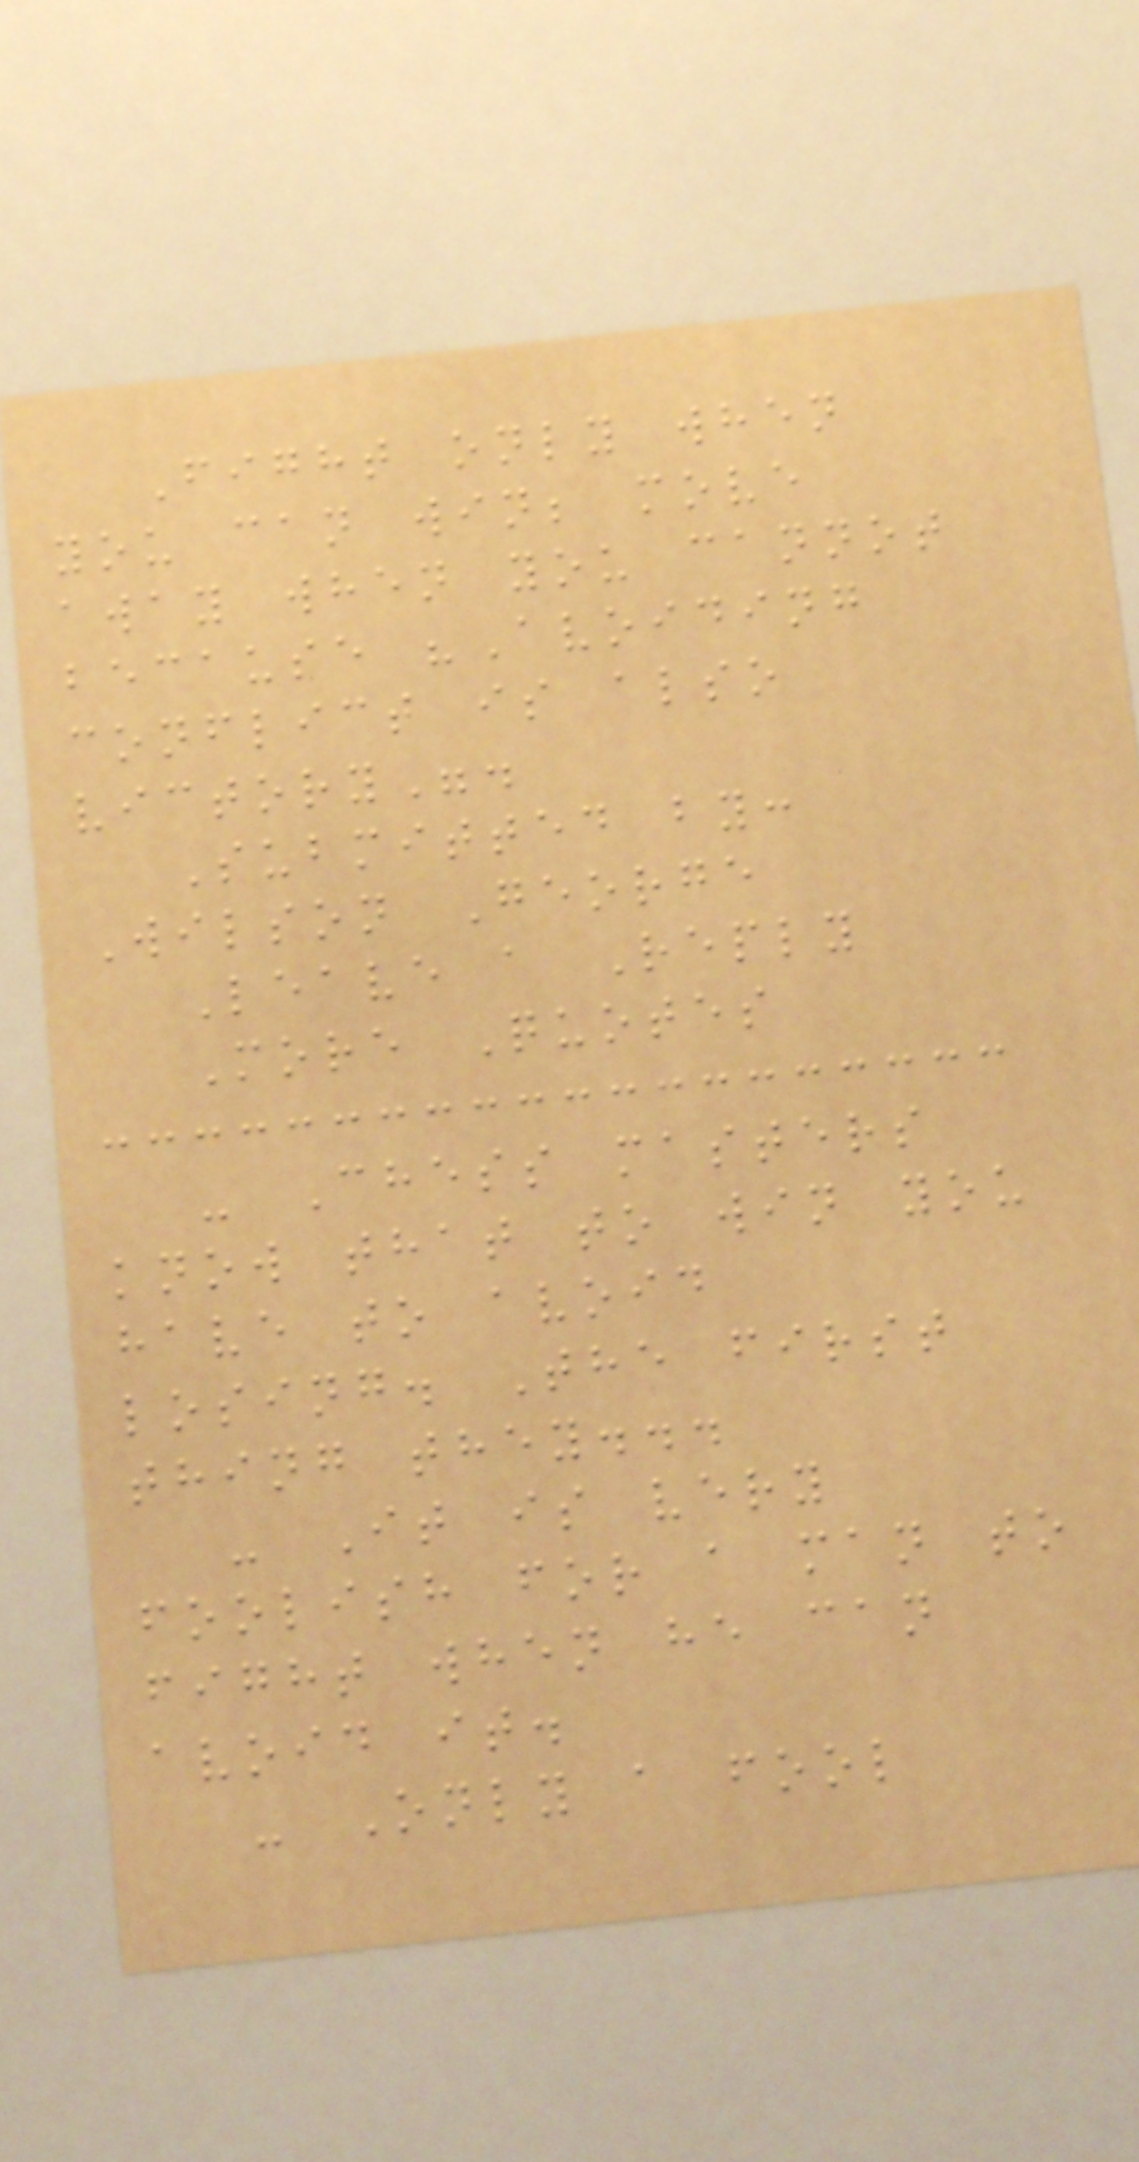Fight only when
you can win; move
away when you cannot
because "Avoiding
conflict is also
victory".
Submitted by:
Wilson George
Leave a Reply
More Quotes
- Chess masters
know that to win you
have to avoid
losing. The first
thing they...
- It is very
foolish for a man to
fight when he can
avoid it.
- Only a fool
